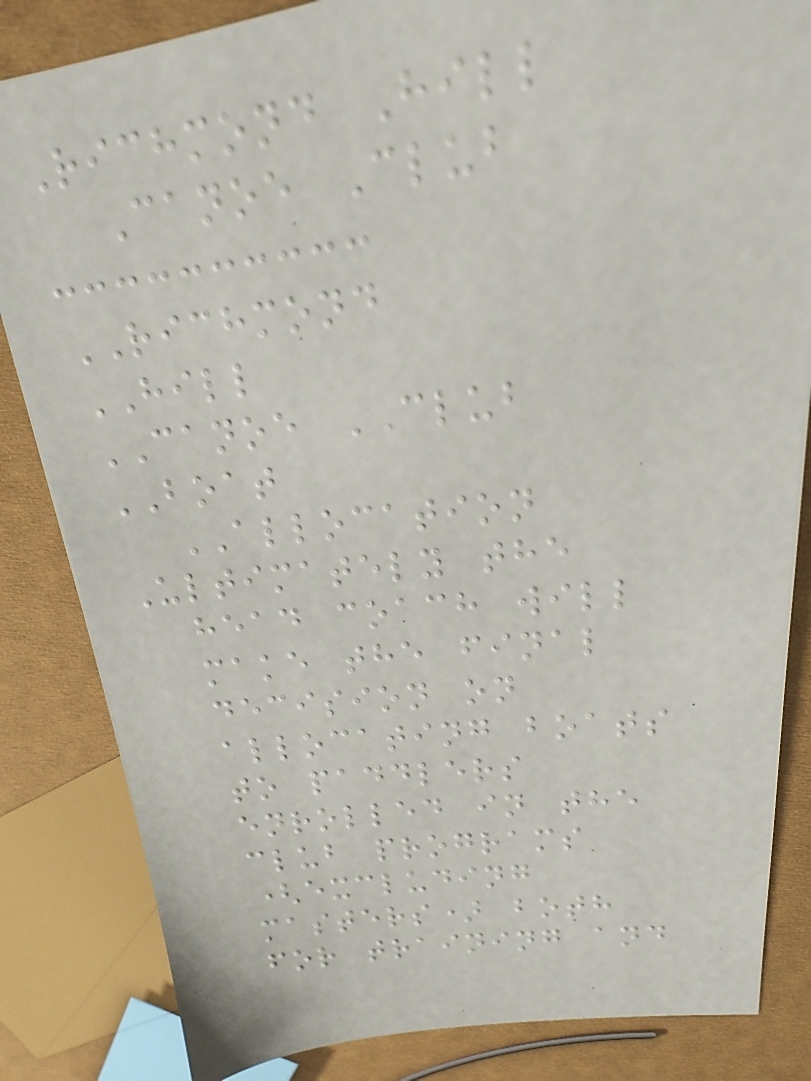Richmond Hill
Canoe Club
RICHMOND
HILL
CANOE CLUB
BOAT
ALLOCATION
Ultimately the
head coach will
make the final
decision on
allocating boats
to paddlers
enrolled in the
club programs
(excluding
masters) both
for training and
